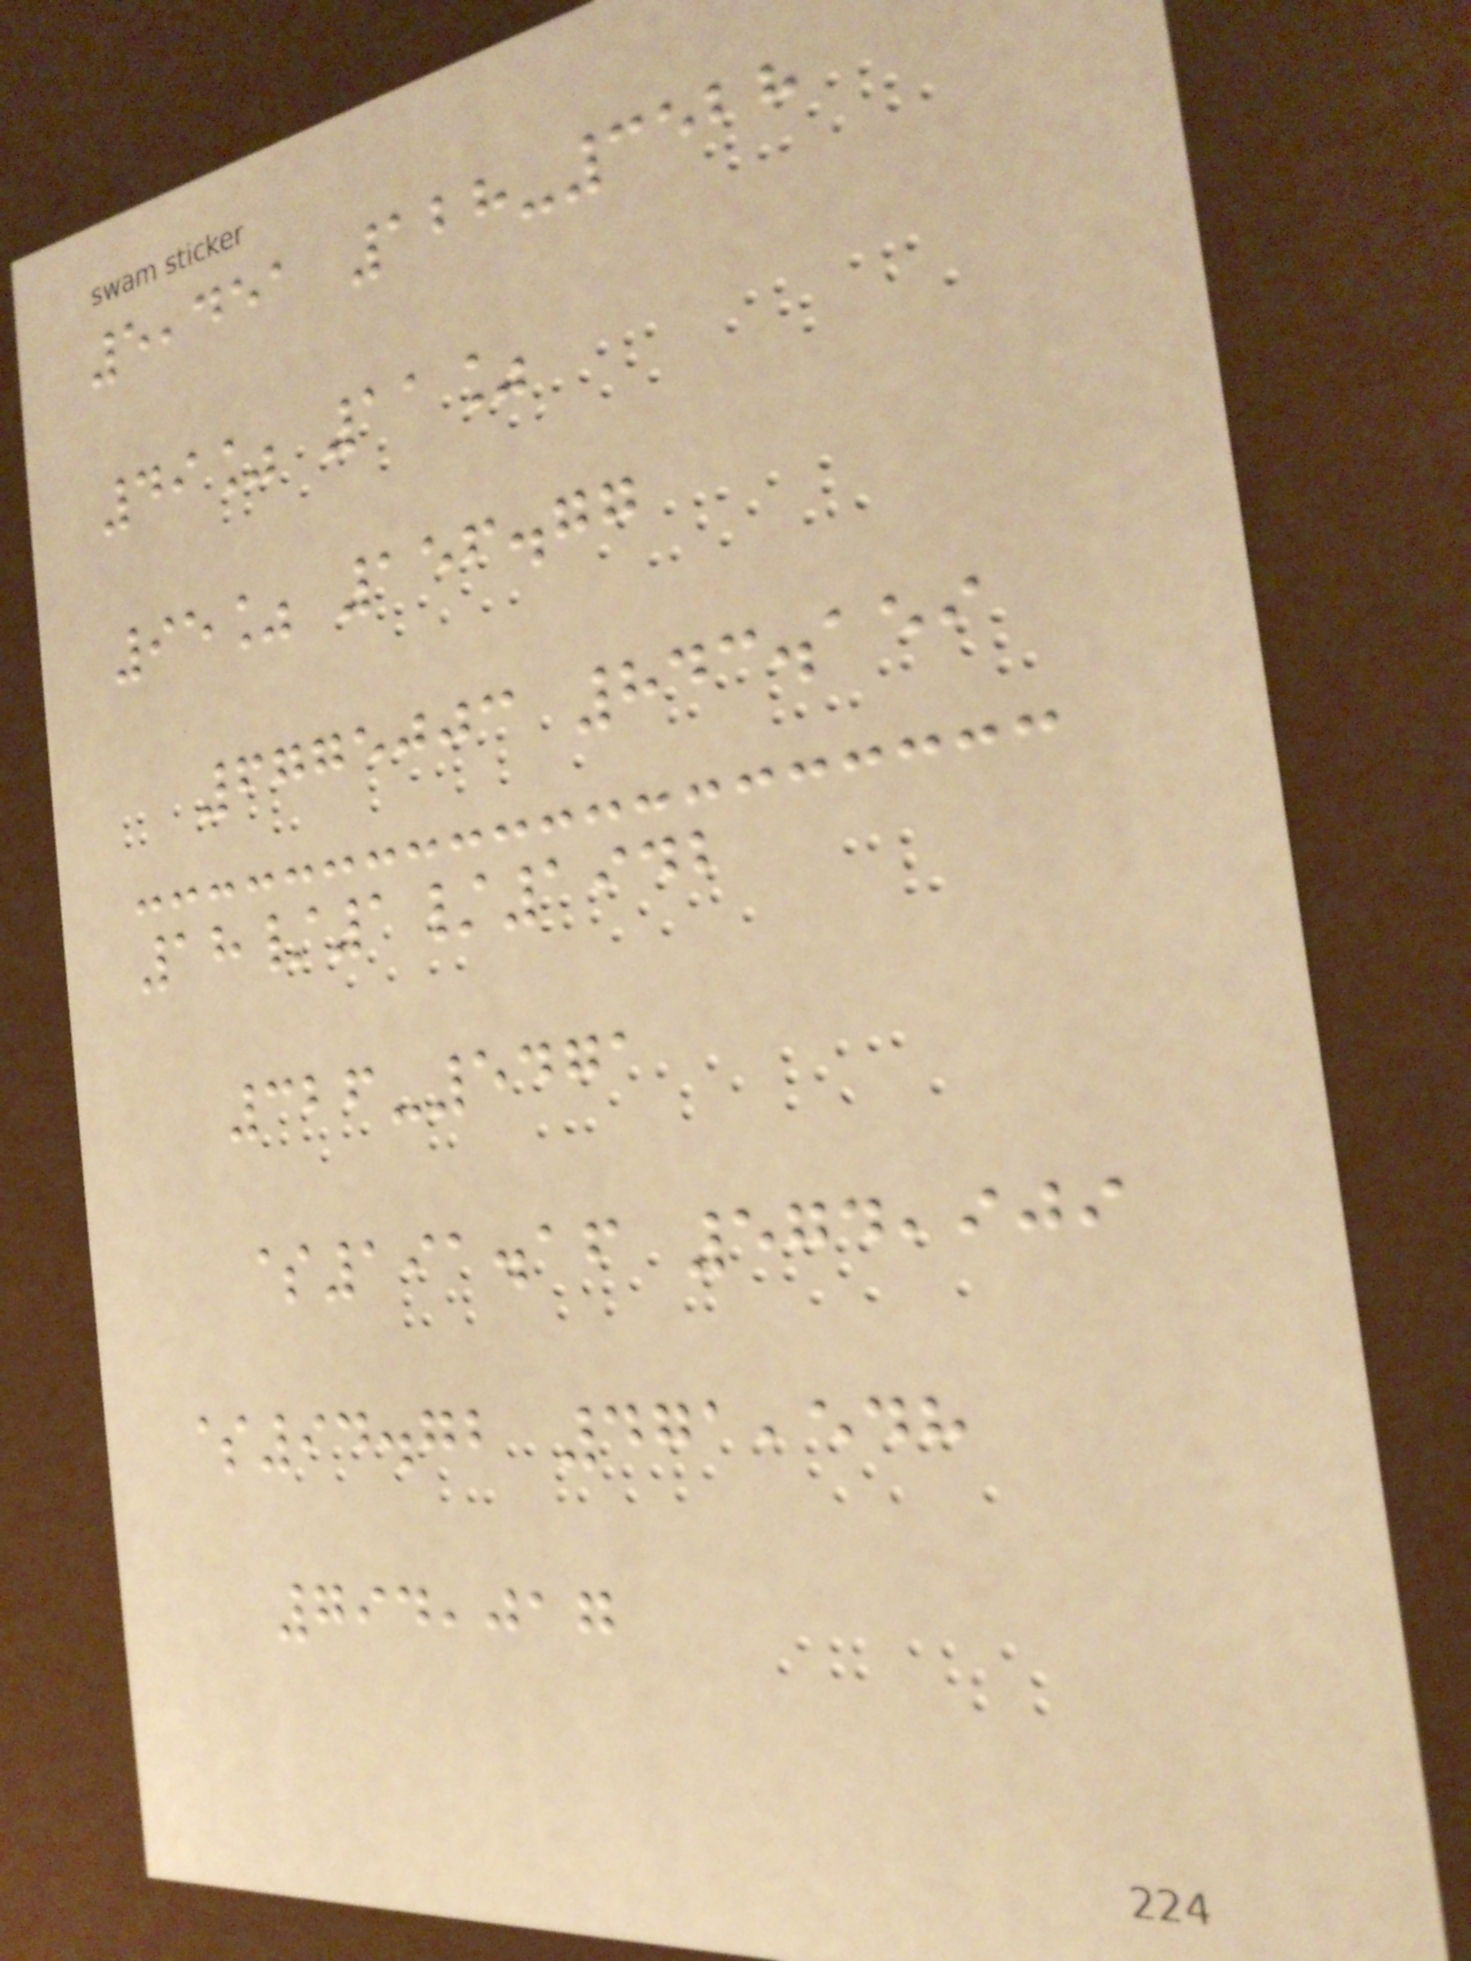5,451 128-3528
49% 11%
95% 156.77
6775003 843.159
18/1/1942
326-5471
$191.16 574,909
$94.72 471,548
794,017
